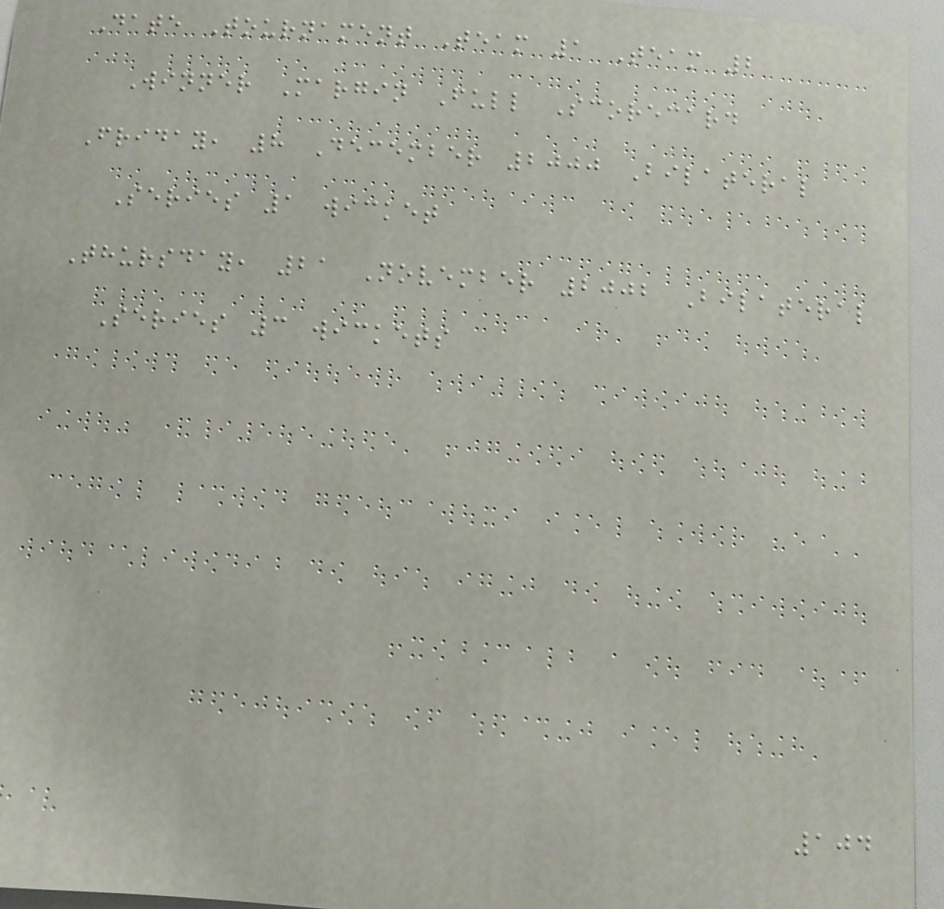Date Tournament Team 1 Team 2
Winner Margin Full Scorecard
Friday, 8 December 2000 Bilateral
Series 1 wicket
Thursday, 21 November 2002 Bilateral
Series 3 wickets
104
